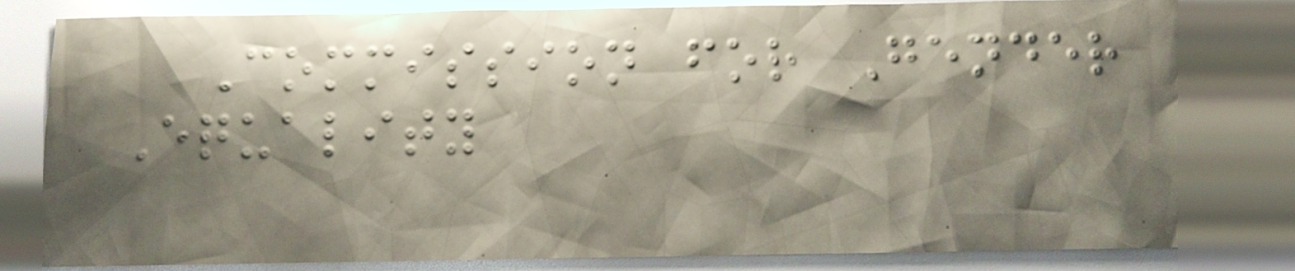Commission for Gender
Equality
